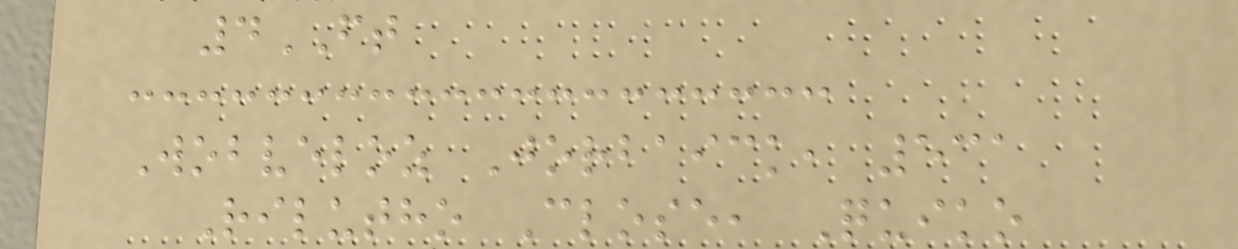4FT
Wobveloz Jorbaick, 531
Rilutho Close, Quiko
